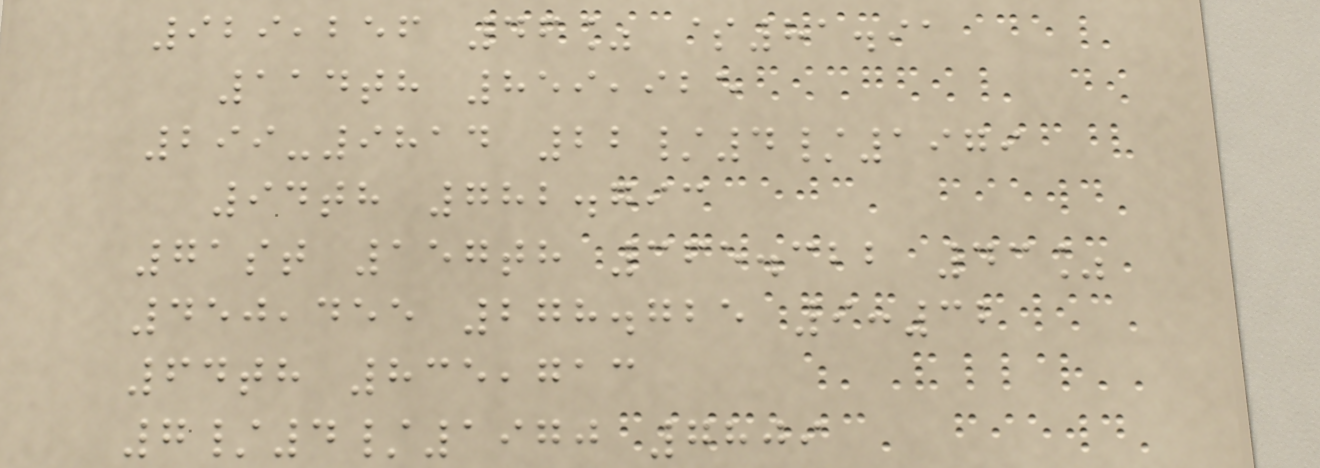929,256 46% $81.91
114th 859,925
299-9814 22/4/1979
94th 782.793
71st 157th 365.322 43%
450,455 278.725 9:32
64th 835,713
7/4/1970 7809
